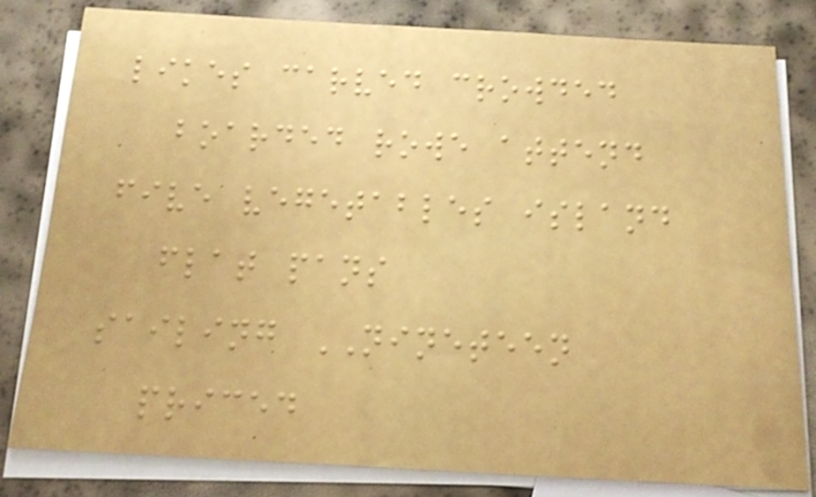likes carved crowded
boarded rowe attend
five vegetables island
flat pans
sailing NINETEEN
priced
